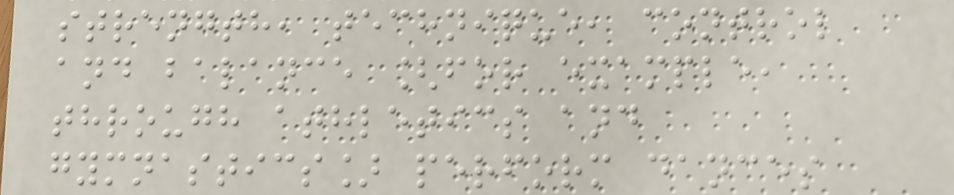strength, technique, control
and balance [for example,
through athletics and
gymnastics] perform dances
